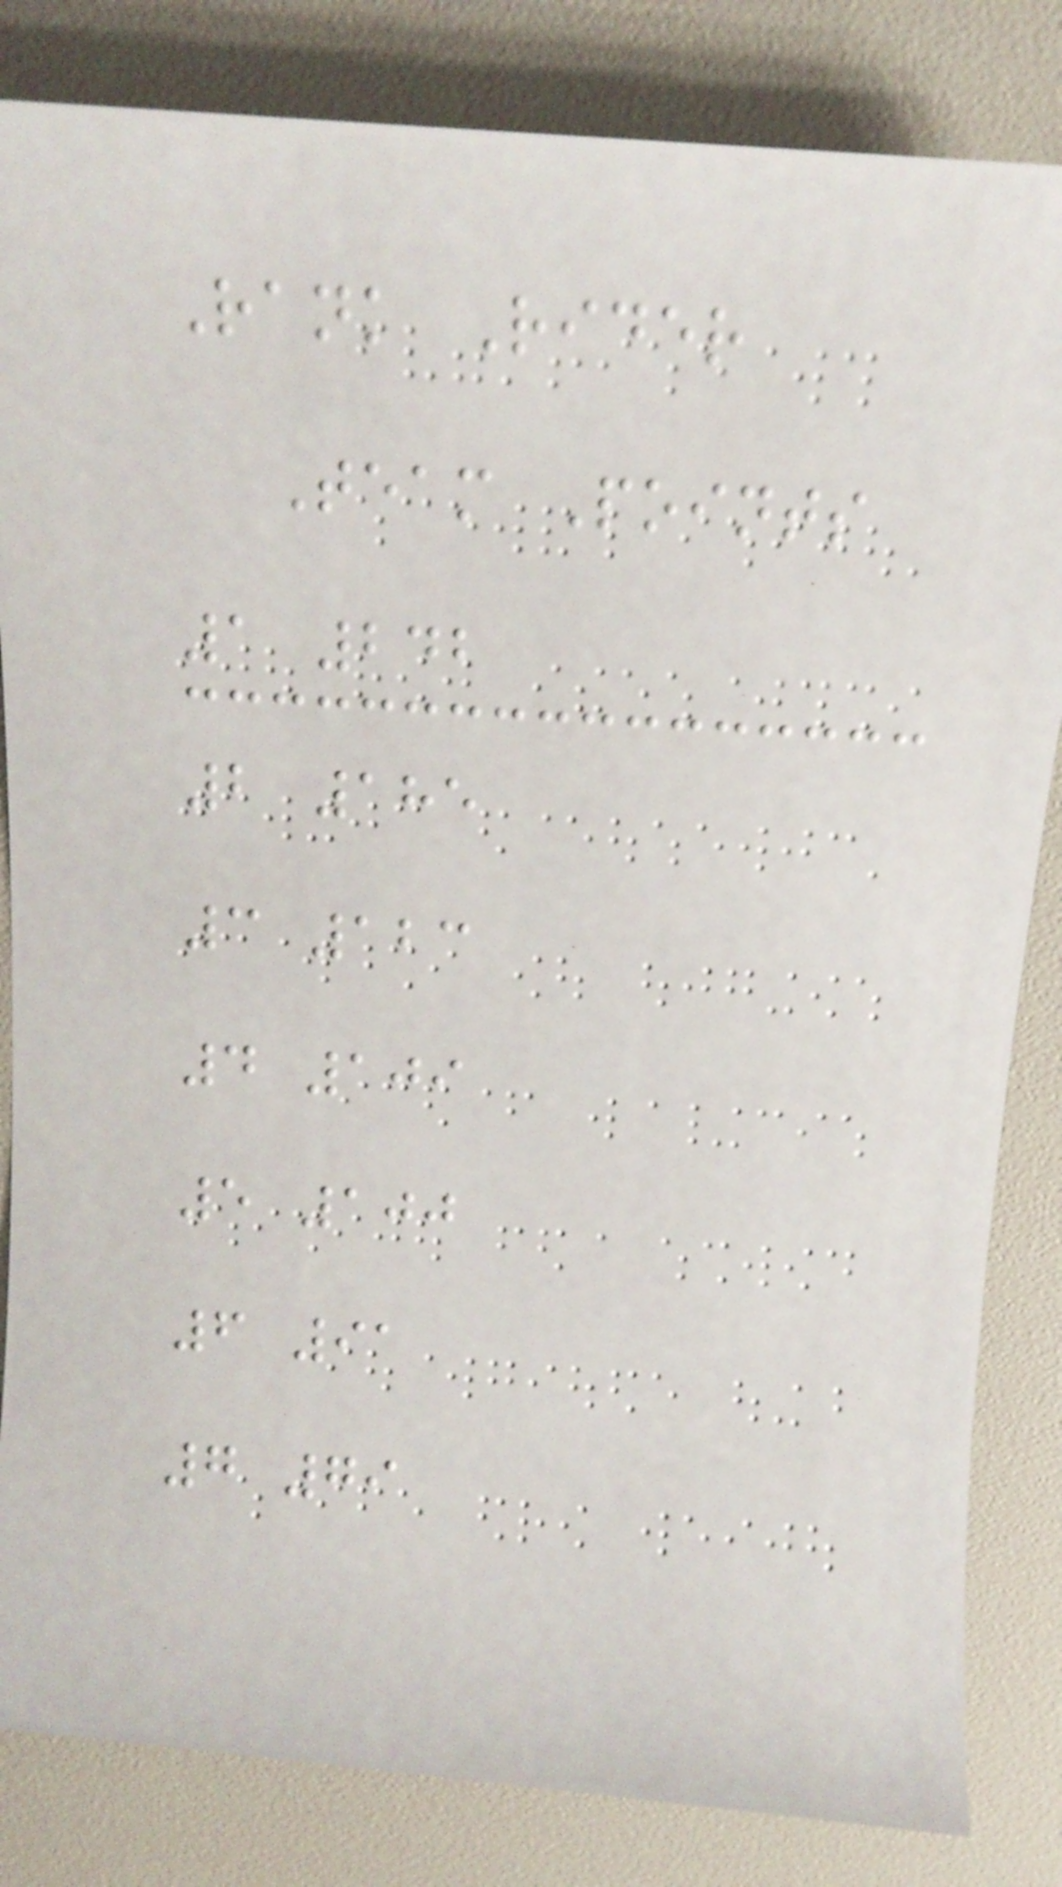Rank Rider
Team Points
1 242
2 185
3 123
4 109
5 100
6 91
7 79
